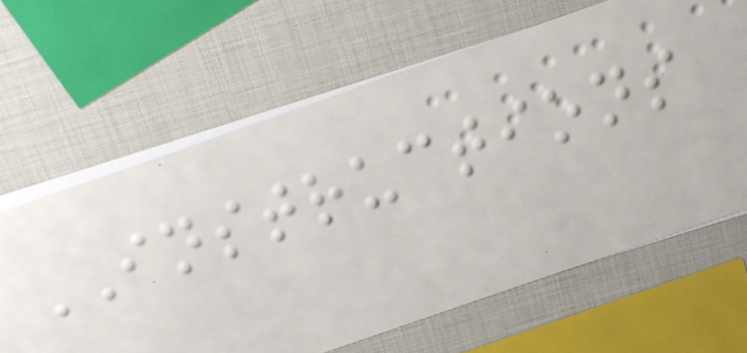INSTRUCTIONS
